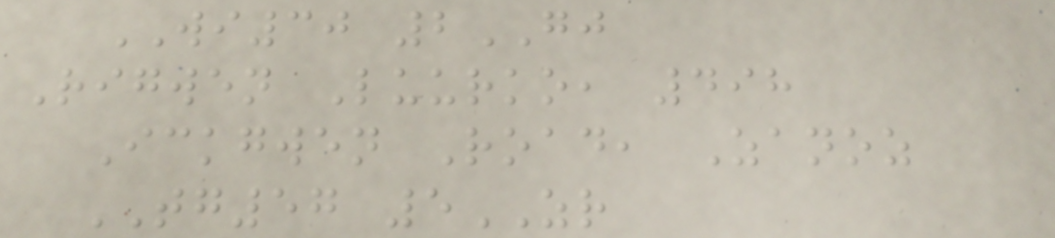WI30 2GJ
Rigwen Luurko, 498
Ickgwen Road, Zanoz
TG57 5ZR
